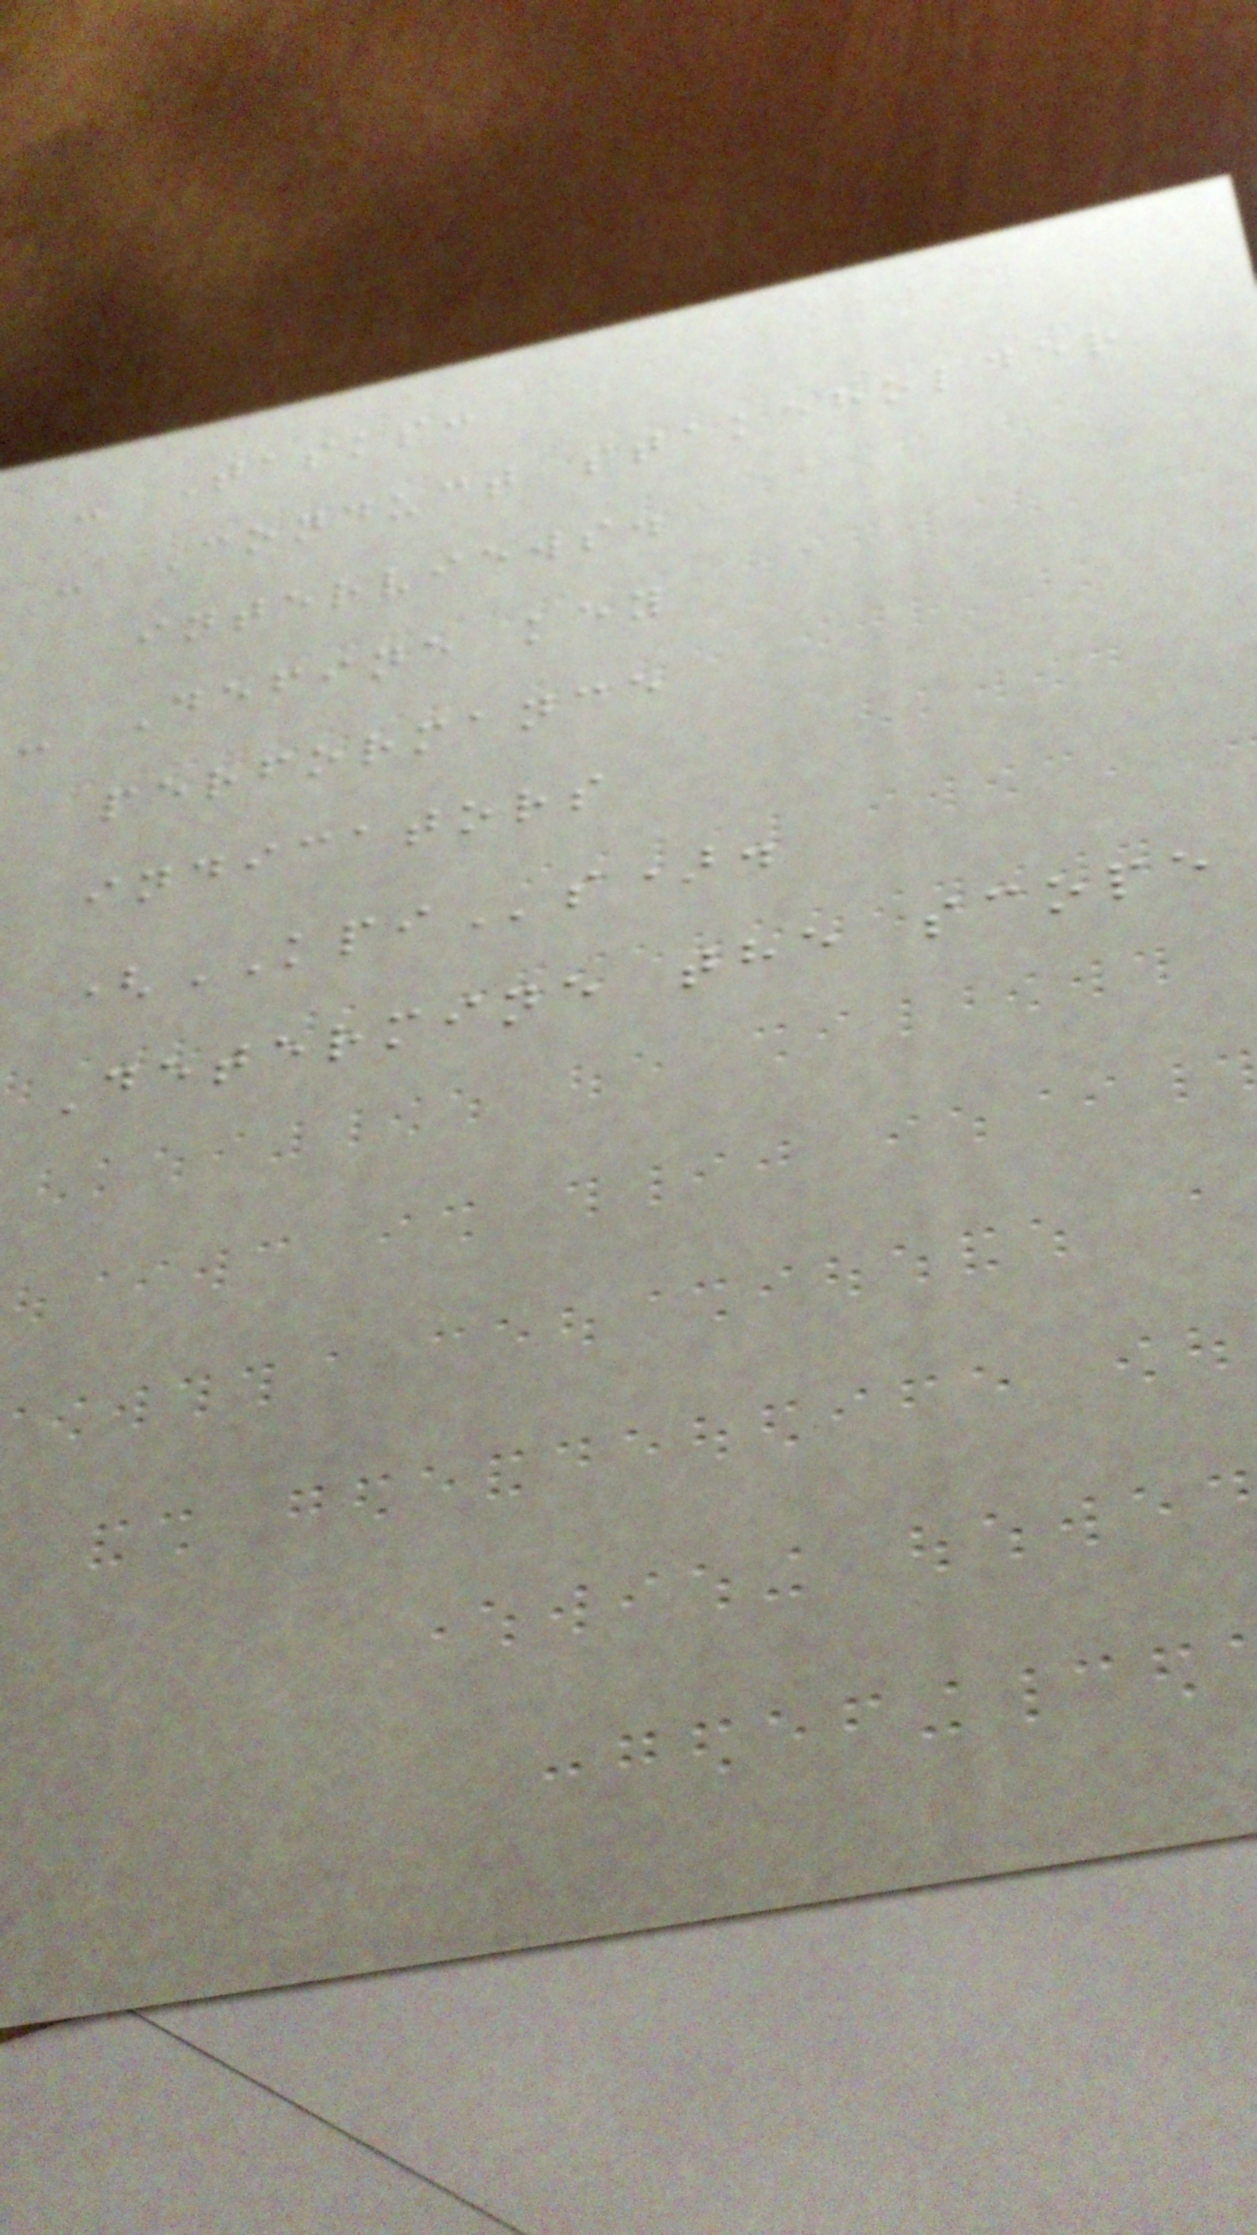- Tasks:
- Conduct stakeholder
interviews.
- Define key
performance
indicators
(KPIs).
Determine the scope
